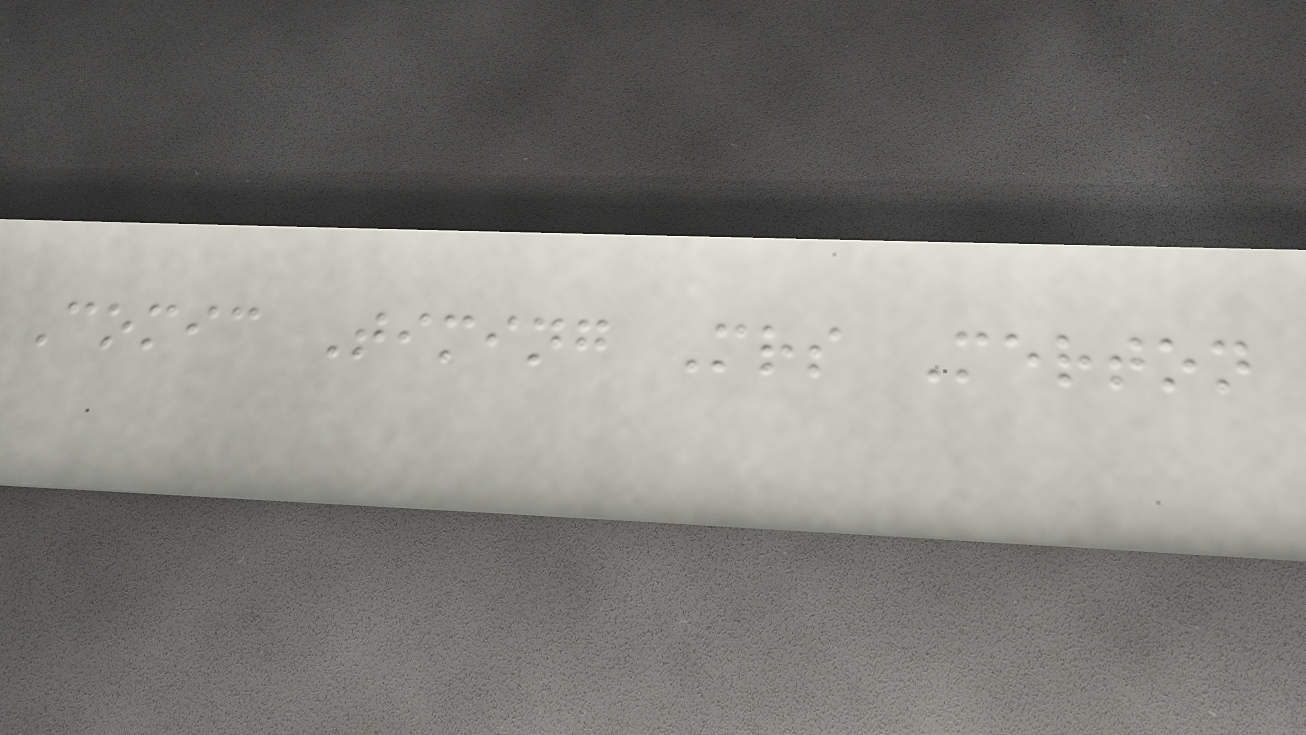Comic Timing Mrs Merton
